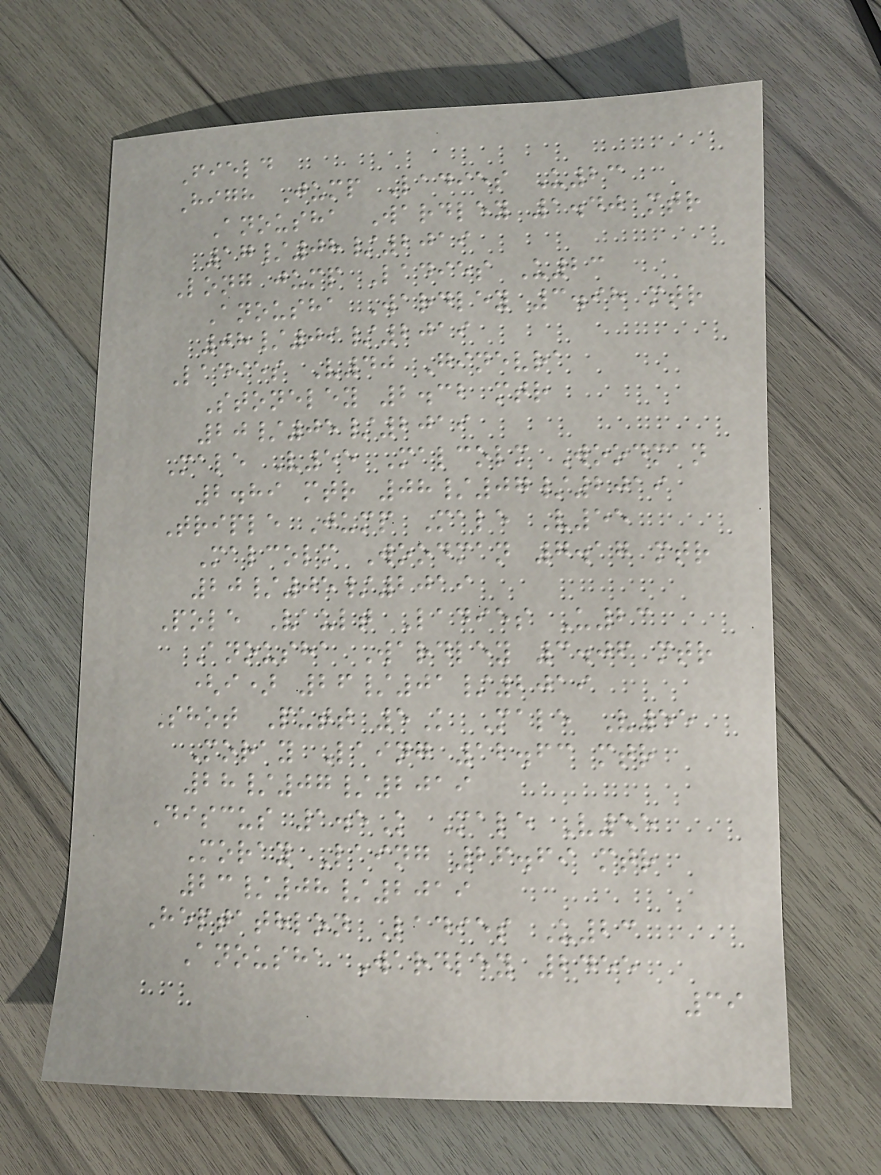Field
High Jump Ladies U23
Anousha Wardley 1.40 mtr
17/08/2019
Long jump Ladies U23
Anousha Wardley 3.98 mtr
08/09/2019
Ladies V40 Ginevra
Stoneley 2.32 mtr
20/05/2019
Male V55 Malcolm Woodman
2.89 mtr 08/07/2019
Triple Jump Male V55
Malcolm Woodman 7.17 mtr
20/05/2019
Pole Vault Ladies U23
Anousha Wardley 3.06 mtr
(i) 26/01/2019
Shot Putt 5K Male V55
Moray Laing 12.63 mtr
28/07/2019
Discus 1.5K Male V55
Moray Laing 26.69 mtr
23/08/2019
Heptathlon Ladies U23
Anousha Wardley 2455
39
